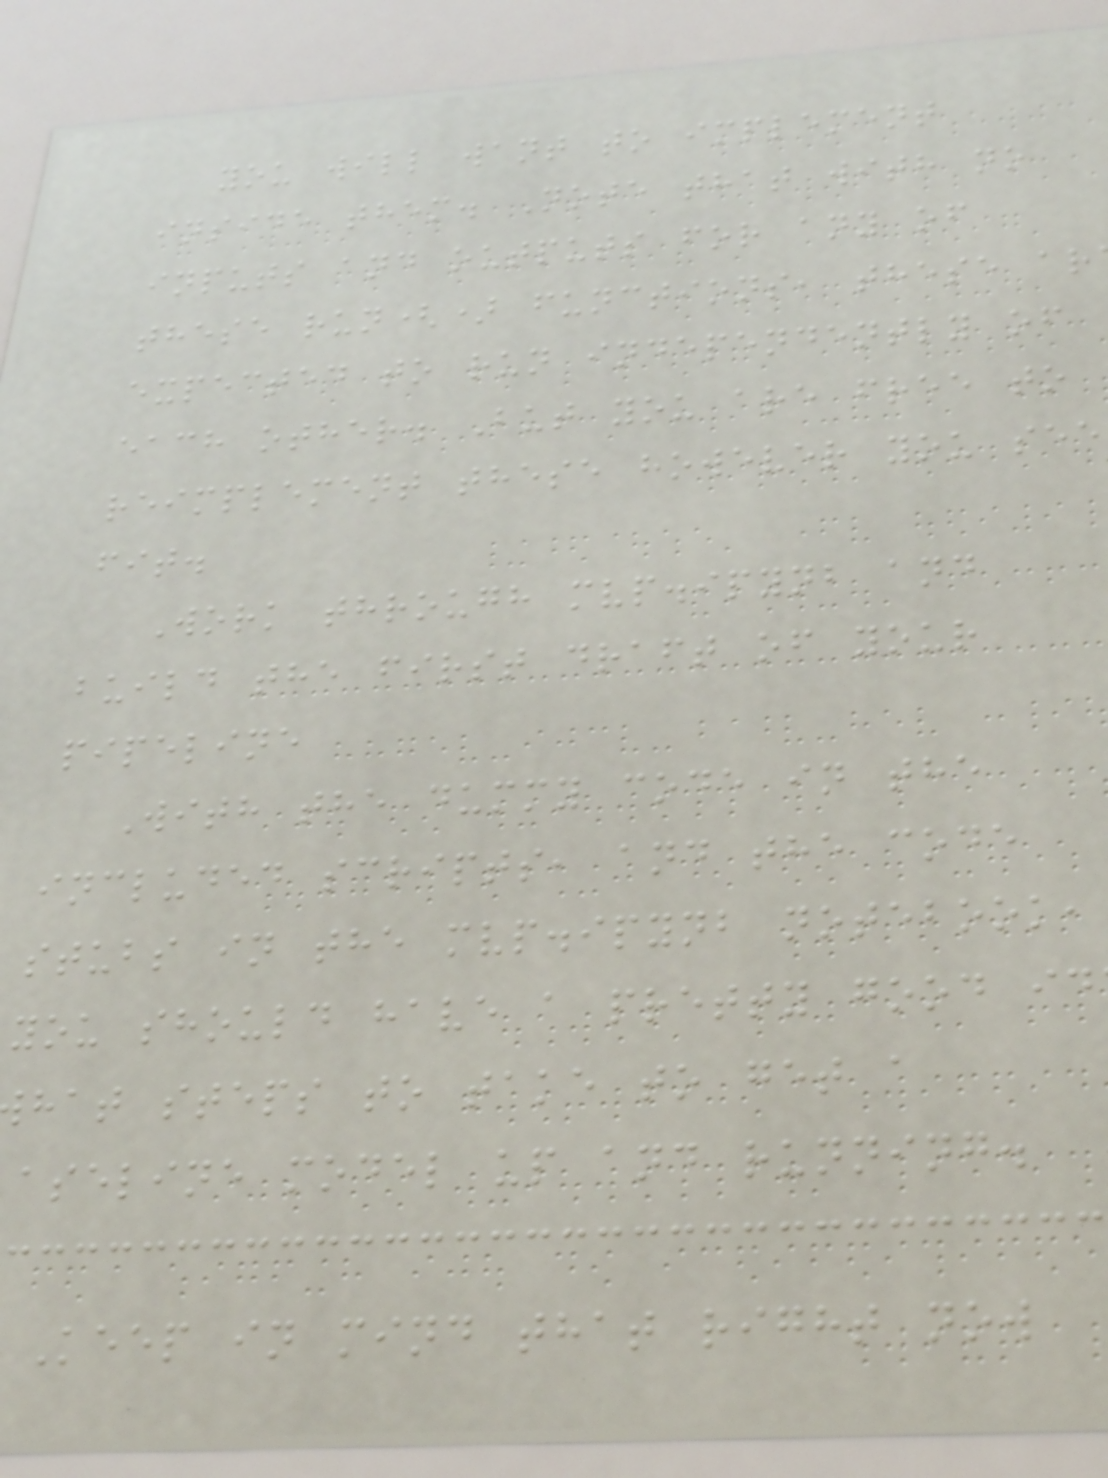you will want to implement
inside them. Note that with no
inputs and outputs for any of
these run() functions, these ar
expected to run independently of
each other. But you are free to
reimplement these however you see
fit.
Work through mvp.ipynb and
build the first draft of your
pipeline
With the dummy code in the
included scripts, and the code
stubs in the mvp.ipynb notebook,
you should have a pretty good id
hat steps to take to get a
aseline model up and running.
Keep in mind that right now
